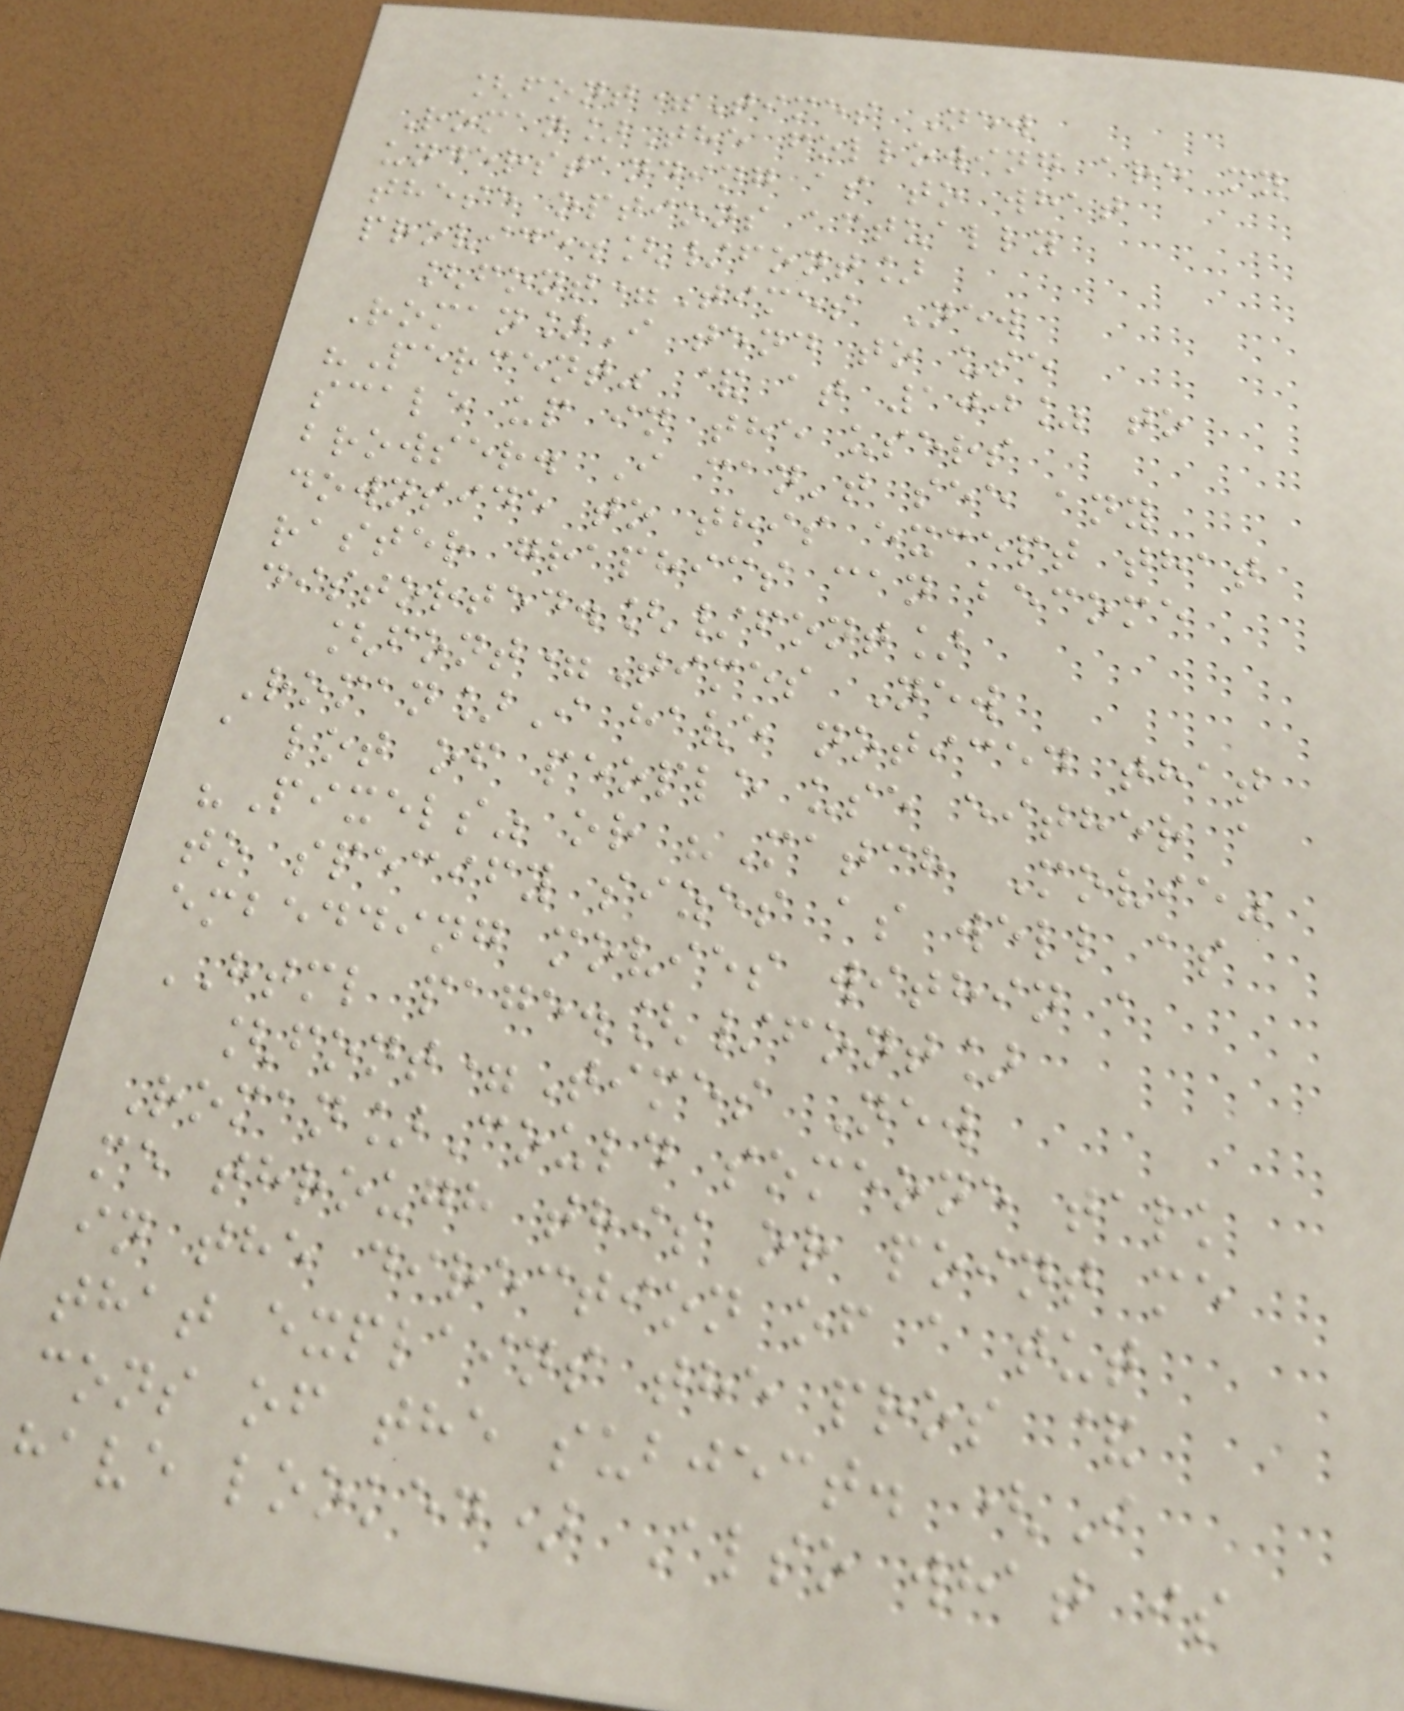[font=Times New
Roman]The following are my
understanding as to what
these options actually
provide.[/font]
[font=Times New
Roman]I tend to use
"Percent" & at 100% to
scale up in the users
browser. I can't see any
downside to this except that
raster graphics can become
distorted.[/font]
[font=Times New
Roman]I have noticed that
a lot of people use either a
"Pixels" or "Match Movie"
to specify sizes as well as
embedding movies within a
HTML page.[/font]
[font=Times New
Roman]Could someone talk
me through this or point me
in the direction of a tut
that explains the pros &
cons of the subject. (I
have looked) Also what is
